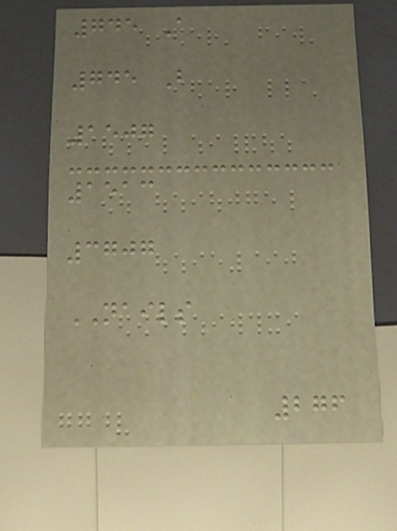745 A
745 B
1507
1513
3707
NAILS
276
